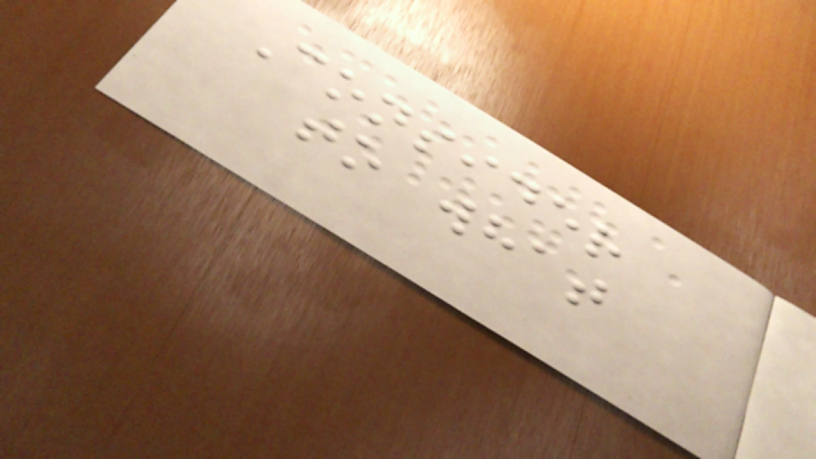Consider
to what
